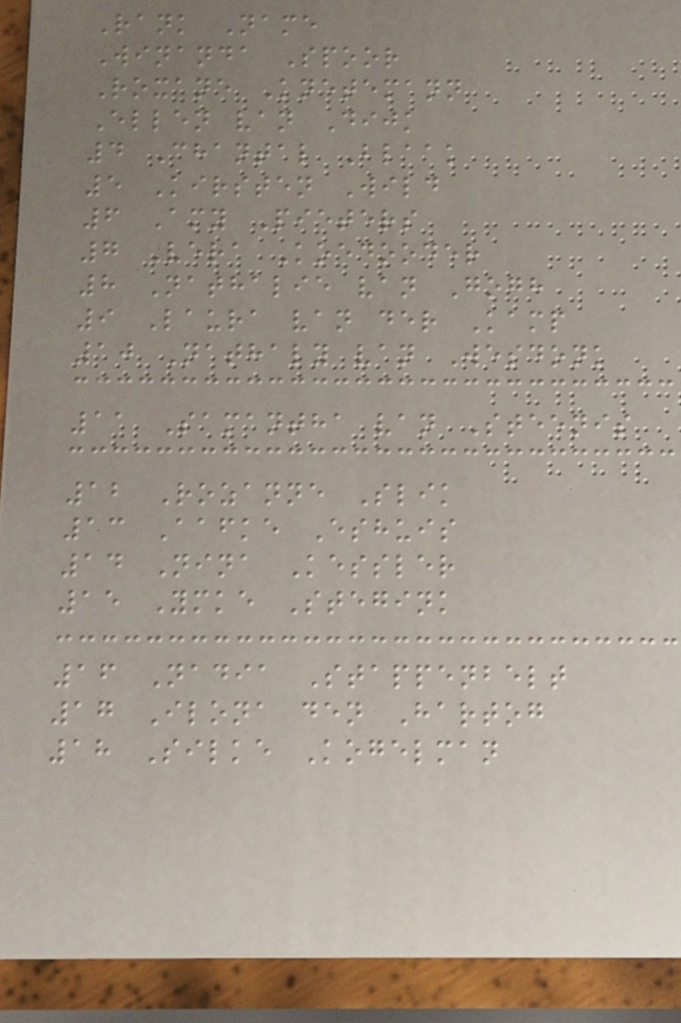Rank Name
Winanda Spoor
Roxane Knetemann
Ellen van Dijk
4 Chantal Blaak
5 Kirsten Wild
6 Amy Pieters
7 Vera Koedooder
8 Nathalie van Gogh
9 Laura van der Kamp
10 Nathaly van Wesdonk
11 Samantha van Steenis
12 Rozanne Slik
13 Aafke Eshuis
14 Nina Kessler
15 Ymke Stegink
16 Nadia Stappenbelt
17 Ilona den Hartog
18 Silke Kogelman
